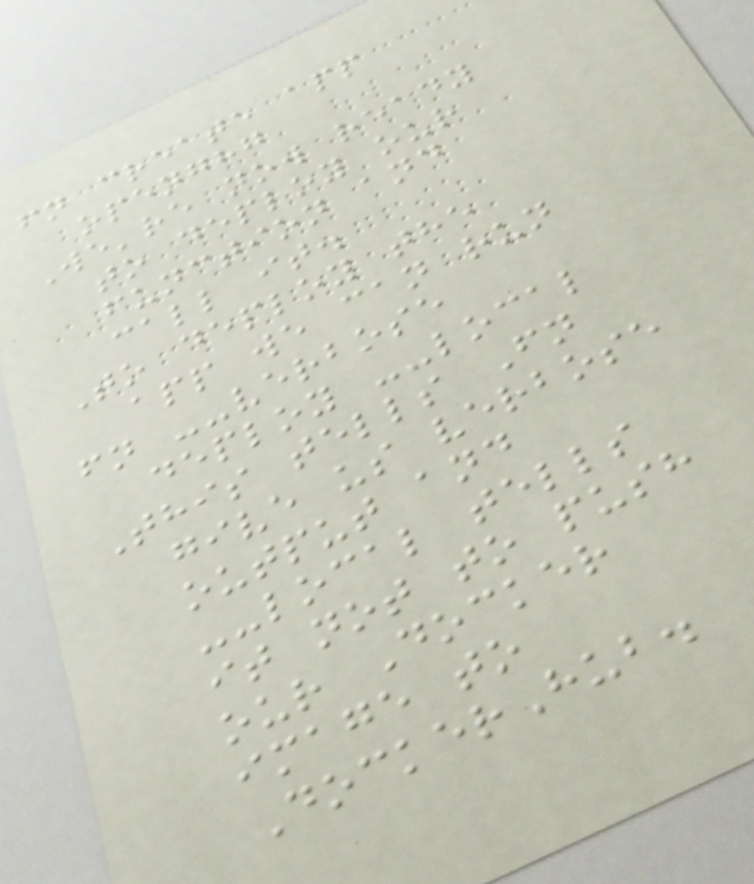fn create app
openghg
We're now ready
to deploy our
function and
call it.
To deploy the
app we can run
fn --verbose
deploy --local
This tells Fn
give us verbose
output and
--local tells
it not to push
our Docker
image to
DockerHub.
